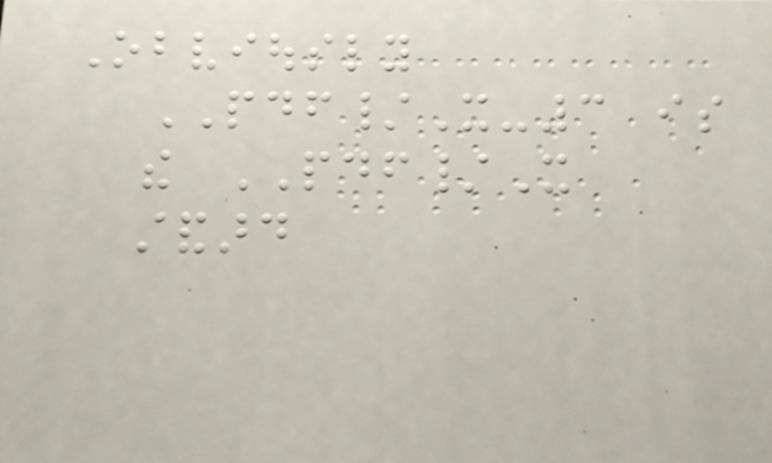Obviously
PDF/X-3 is
the PDF/X
standard
